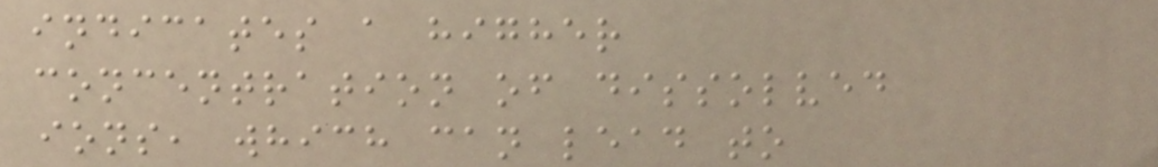indicates a higher
concentration of dissolved
ions, which can lead to
